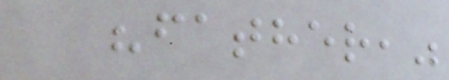"father,"
